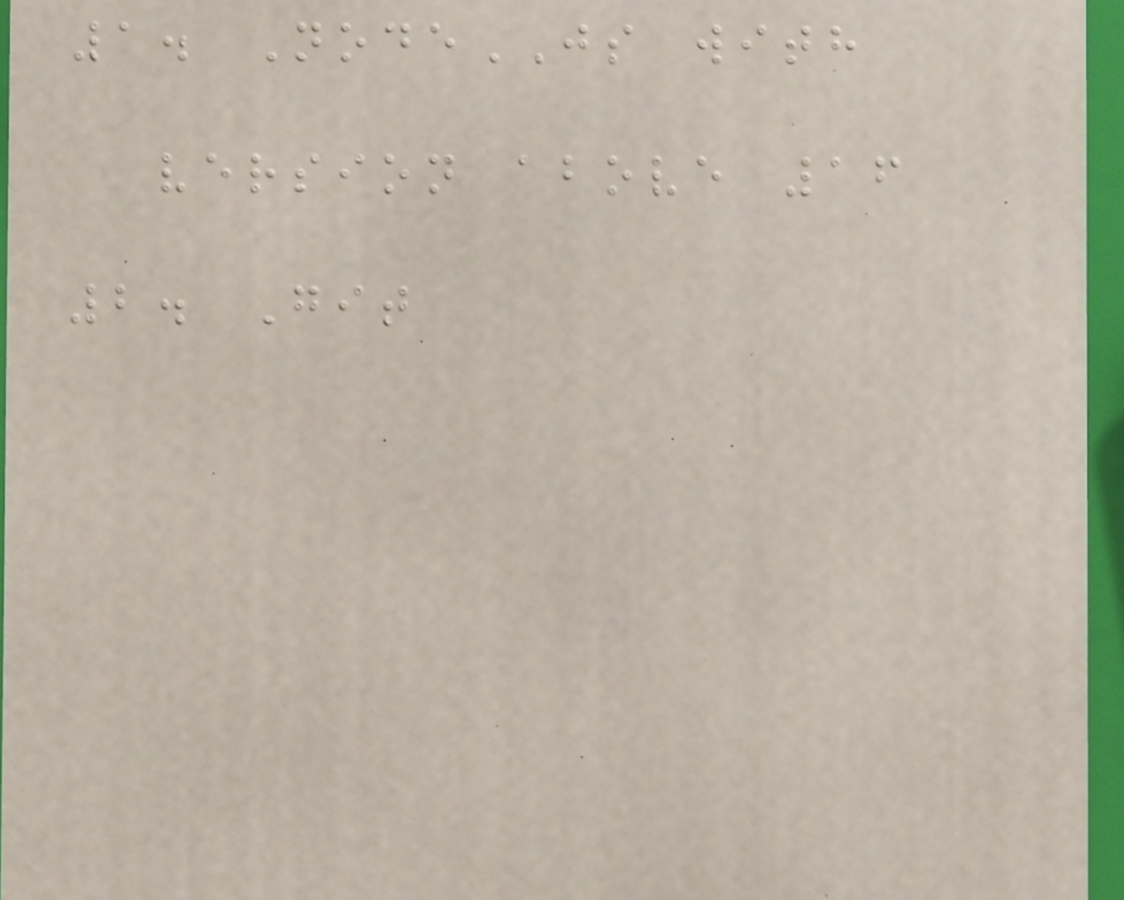1. NodeJS with
version above 16
2. Git
